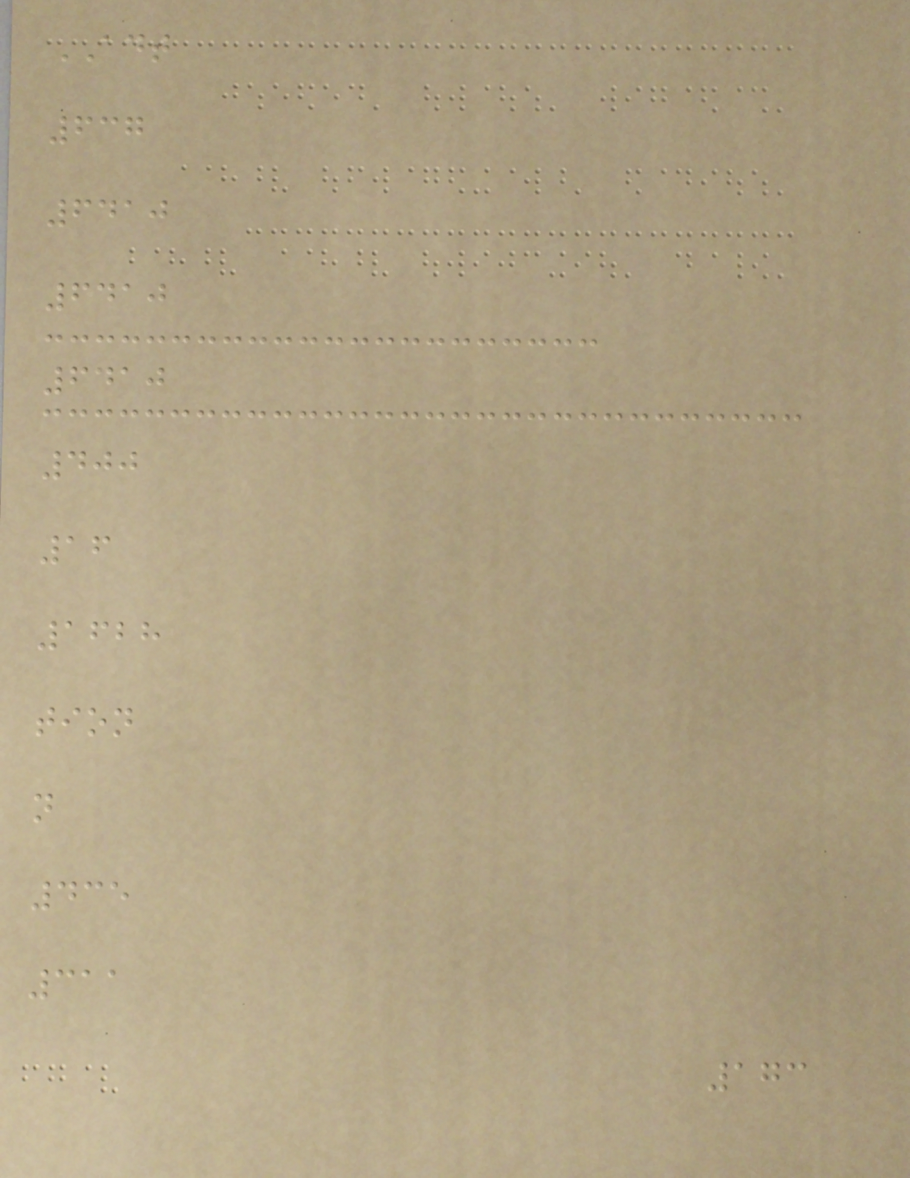ADT
637
6410
6410
6410
400
16
1628
tion
n
435
311
173
